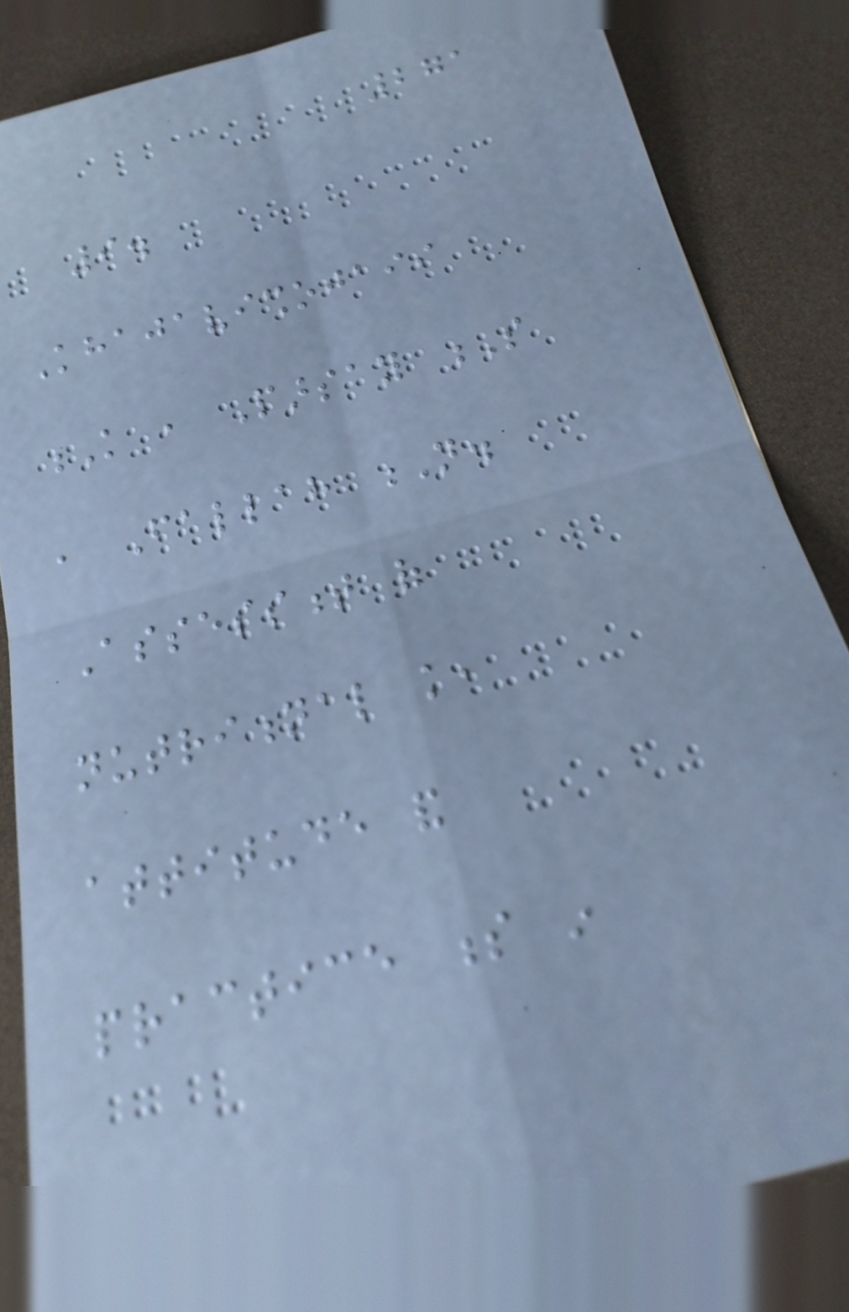271
9.
Khajavishojaii
K , Parsay S
, Fallah N.
Assessment of
nutritional knowledge,
attitude and
practice s in
